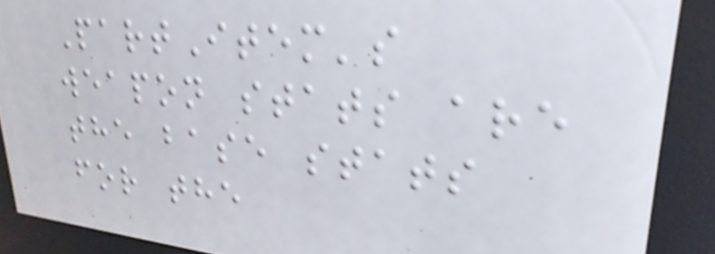PartItem's
weapon stats are
the base stats
for the
